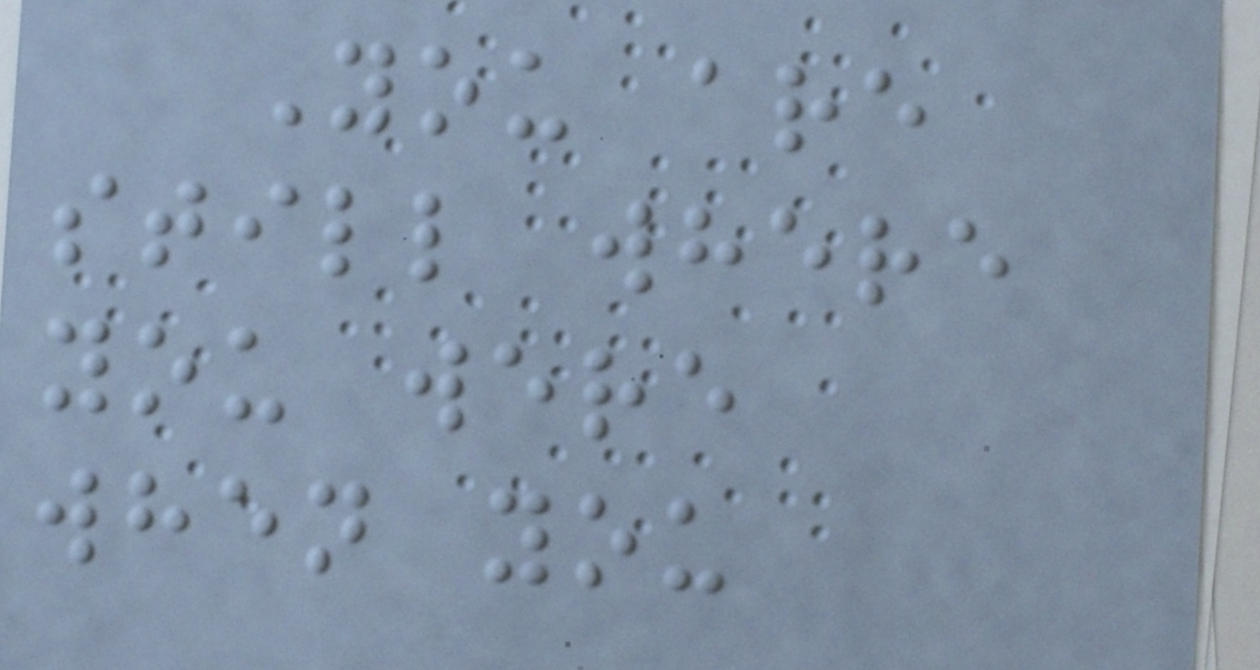You are
still where
you were
when you
